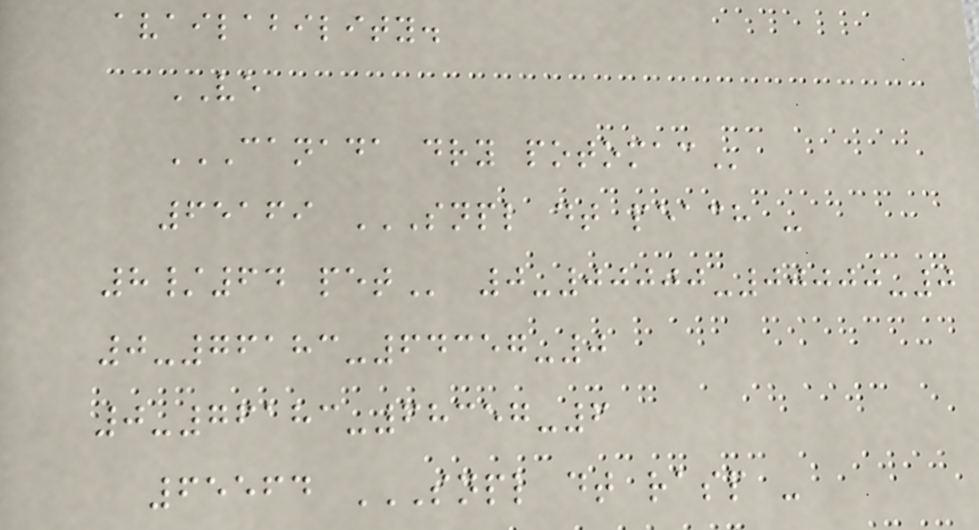availability.
VE
CANADA DRY POTOMAC
65169 SNPL DT PEACH -
8/64 PET 0-00000-00000-0
0-76183-64357-0
0-76183-68357-6
65564 SNPL DT RASP -
